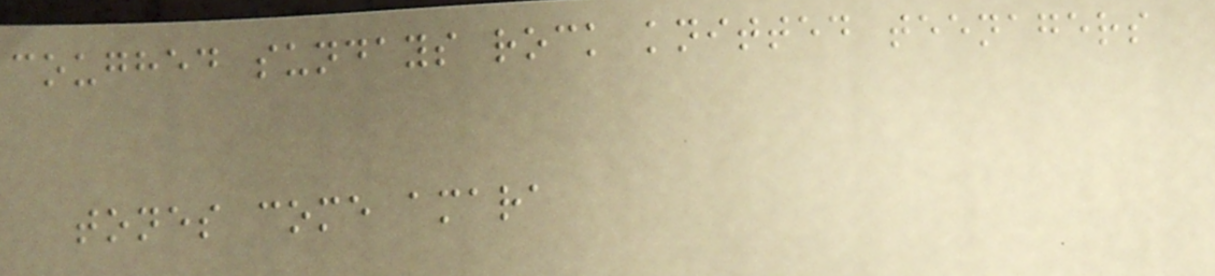coughed sundays rock knitted teenagers
tones come amara
